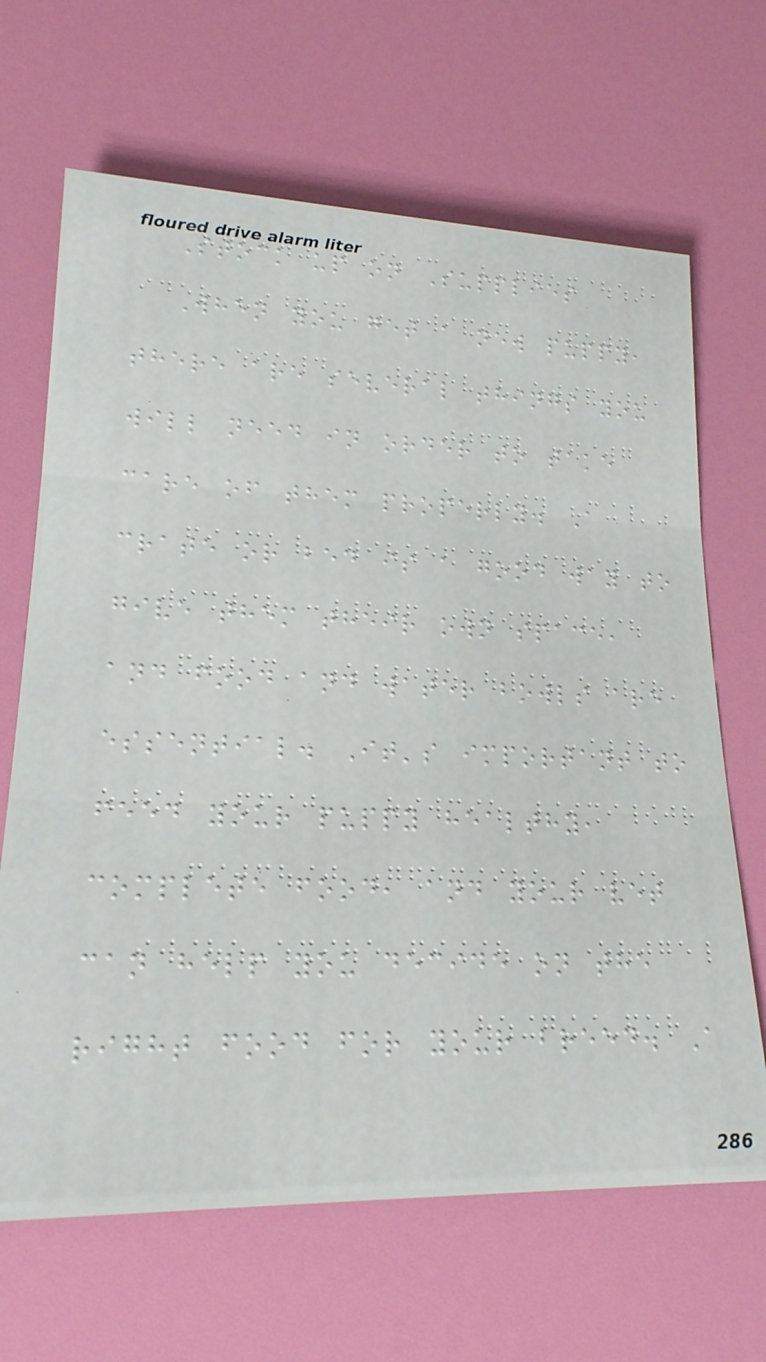Stock up on Supplies
When you get a new puppy,
there are several things you
will need in order to take
care of them properly. A
crate or bed is a good way to
give them their own space,
and food and water bowls are
essential. It's important to
feed your puppy healthy,
complete food, and your vet
can help you decide on the
right food for your breed. A
